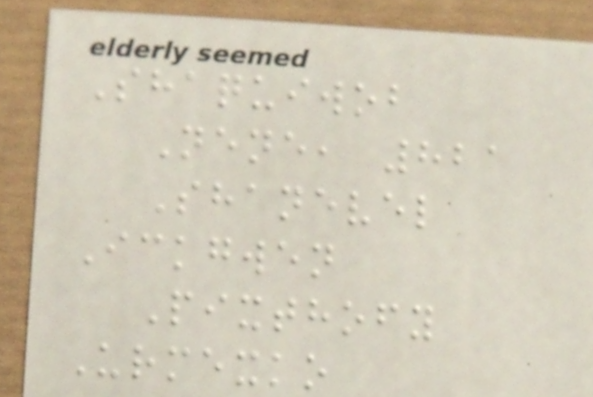Shaquiwob
Nene, 821
Shanevel
Ickgwen
Pixthofy
Urmexko
